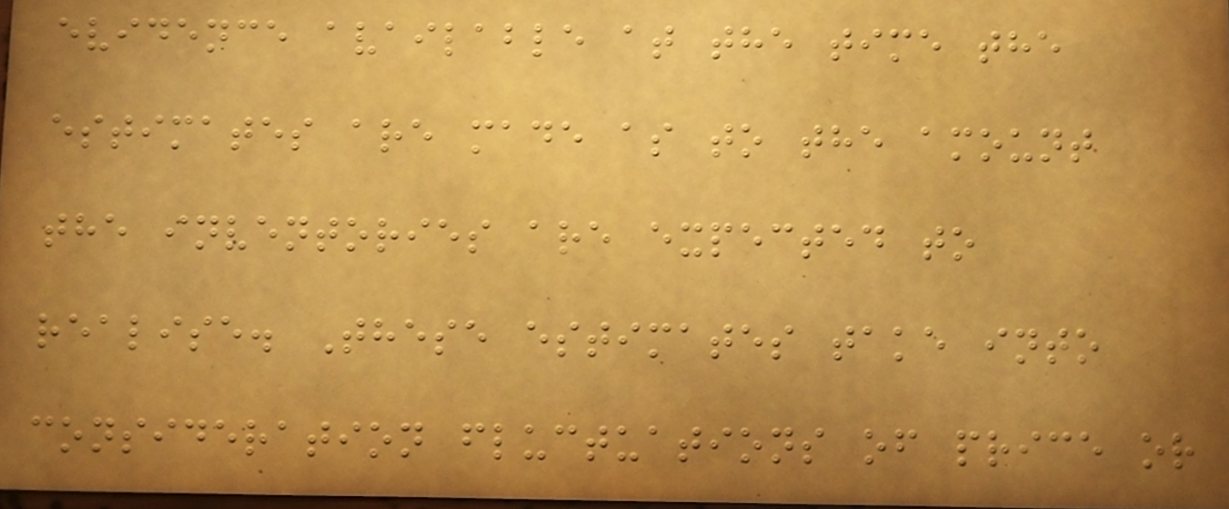evidence available at the time the
estimates are made as to the amount
the inventories are expected to
realise. These estimates take into
consideration fluctuations of price or
